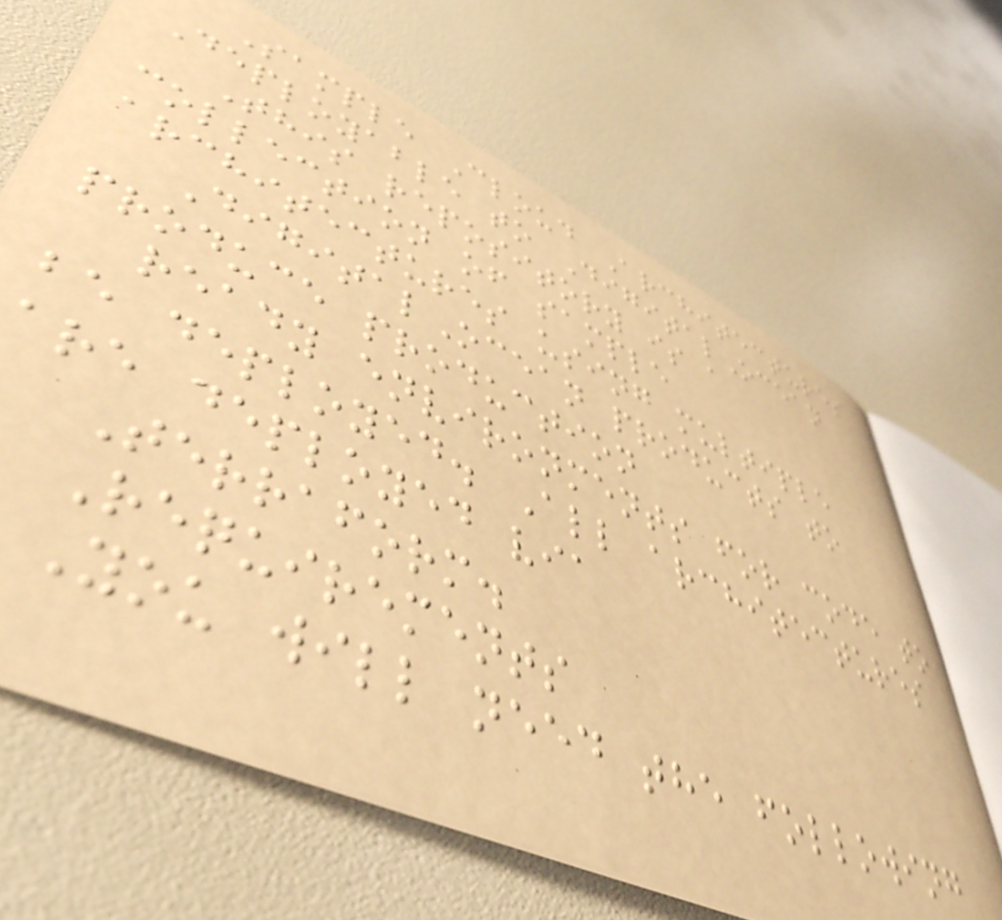Sample Cloud Architectures
Deployable to DigitalOcean
This repository is a
collection of sample
architectures using multiple
DigitalOcean products to
produce production
ready environments for code to
be deployed. All architectures
are deployed via
Terraform.
Requirements
You will need the following
